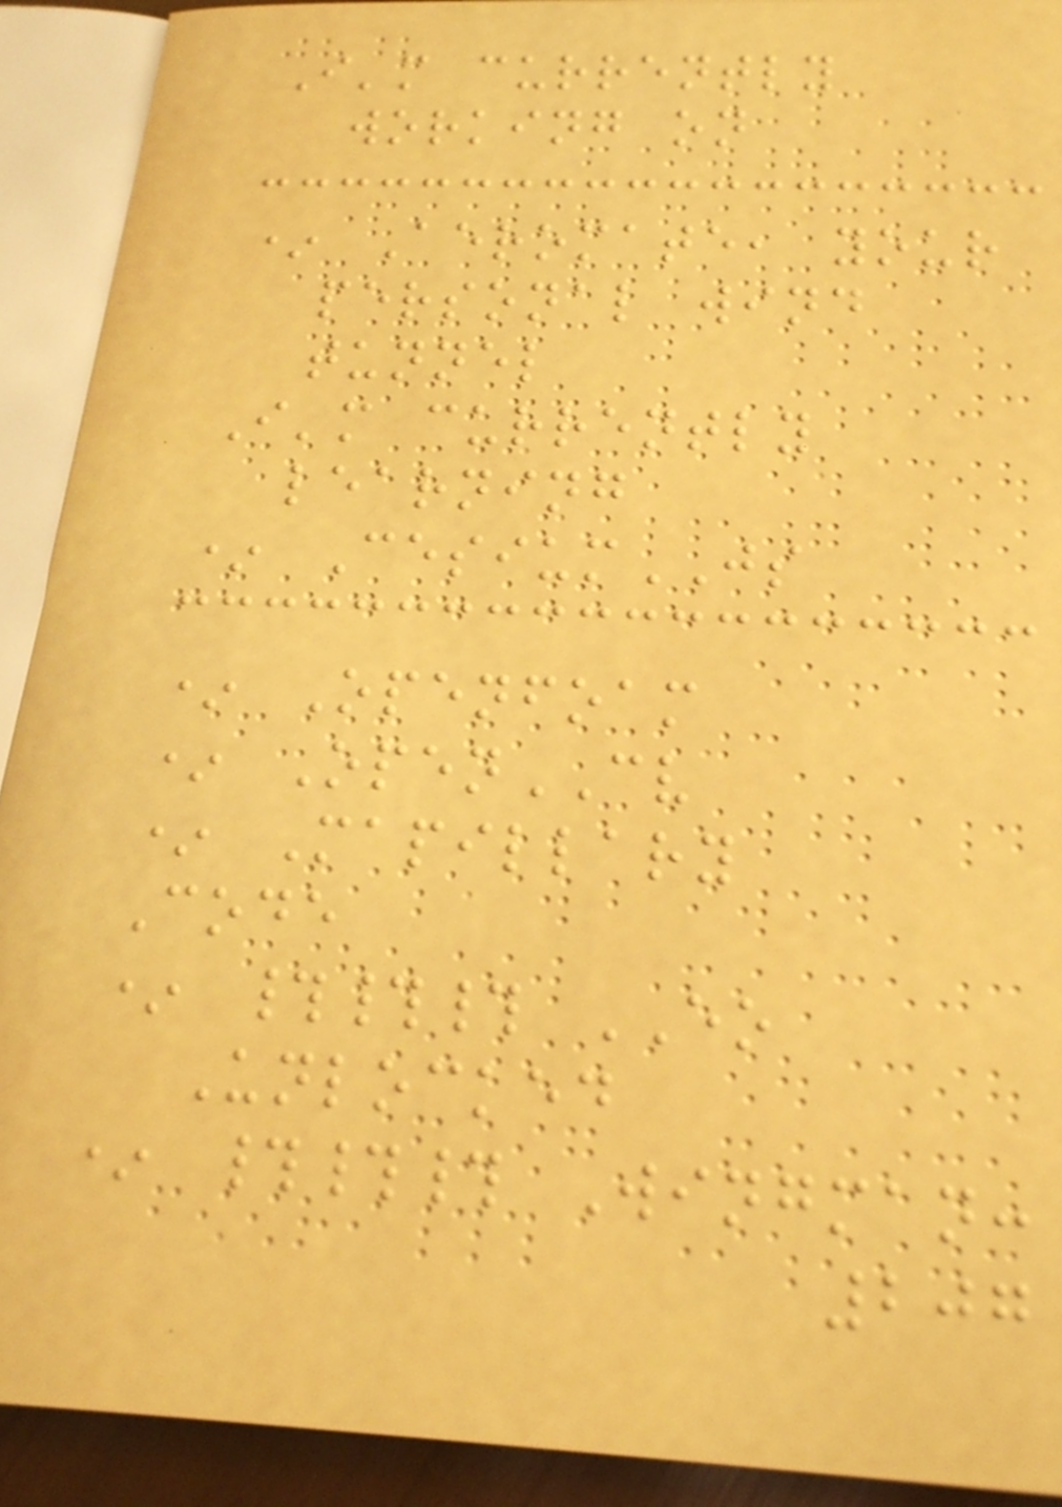I'm currently
working on
* Aeromate, your
personal wind
tunnel
I'm currently
learning
* CesiumJS
* Openfoam
* OpenCV
* Mapillary
Code
* ### EO
Unlocked
* ### Wingman:
207
